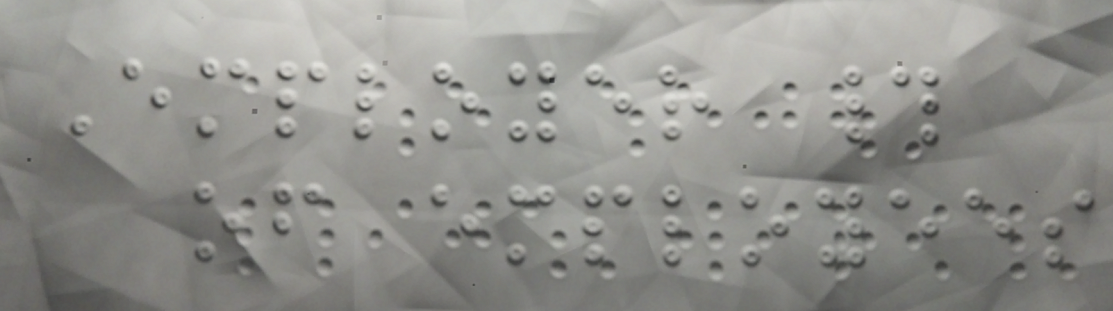Employer #
of employees
